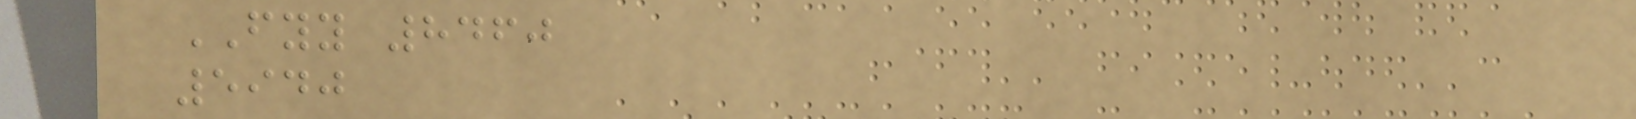FYY 8460
5940
